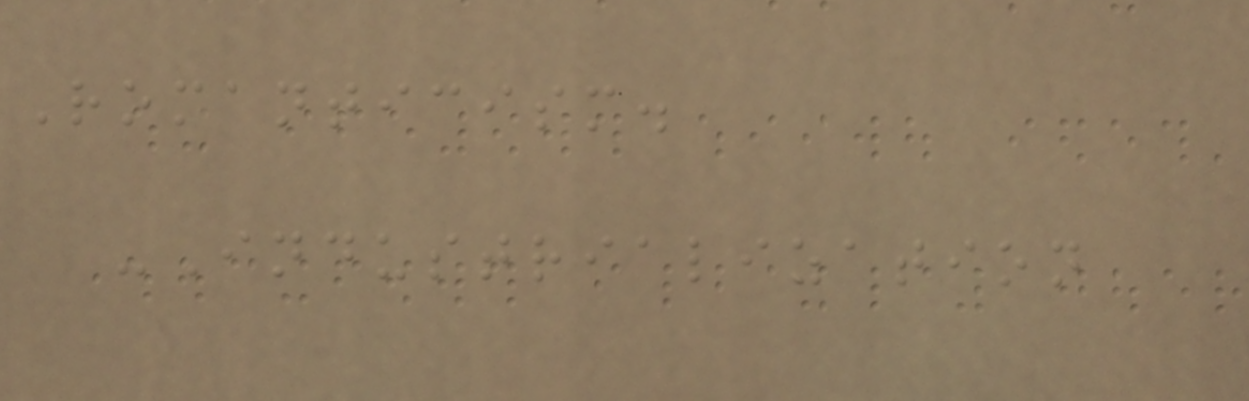Romanticism.
-Industrialization
